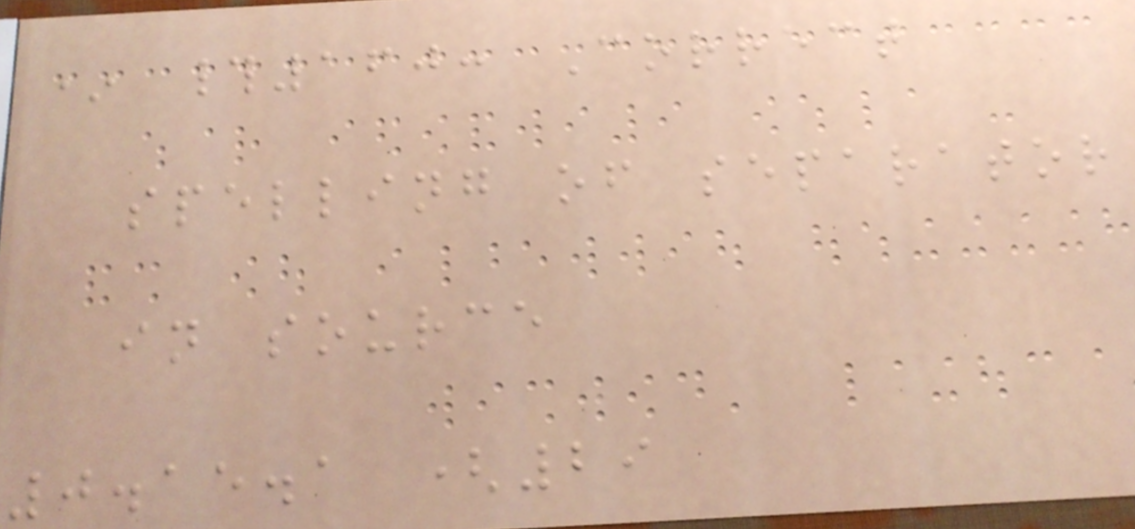* #160: Correct
spelling of separator
in source
0.15.1 (29
